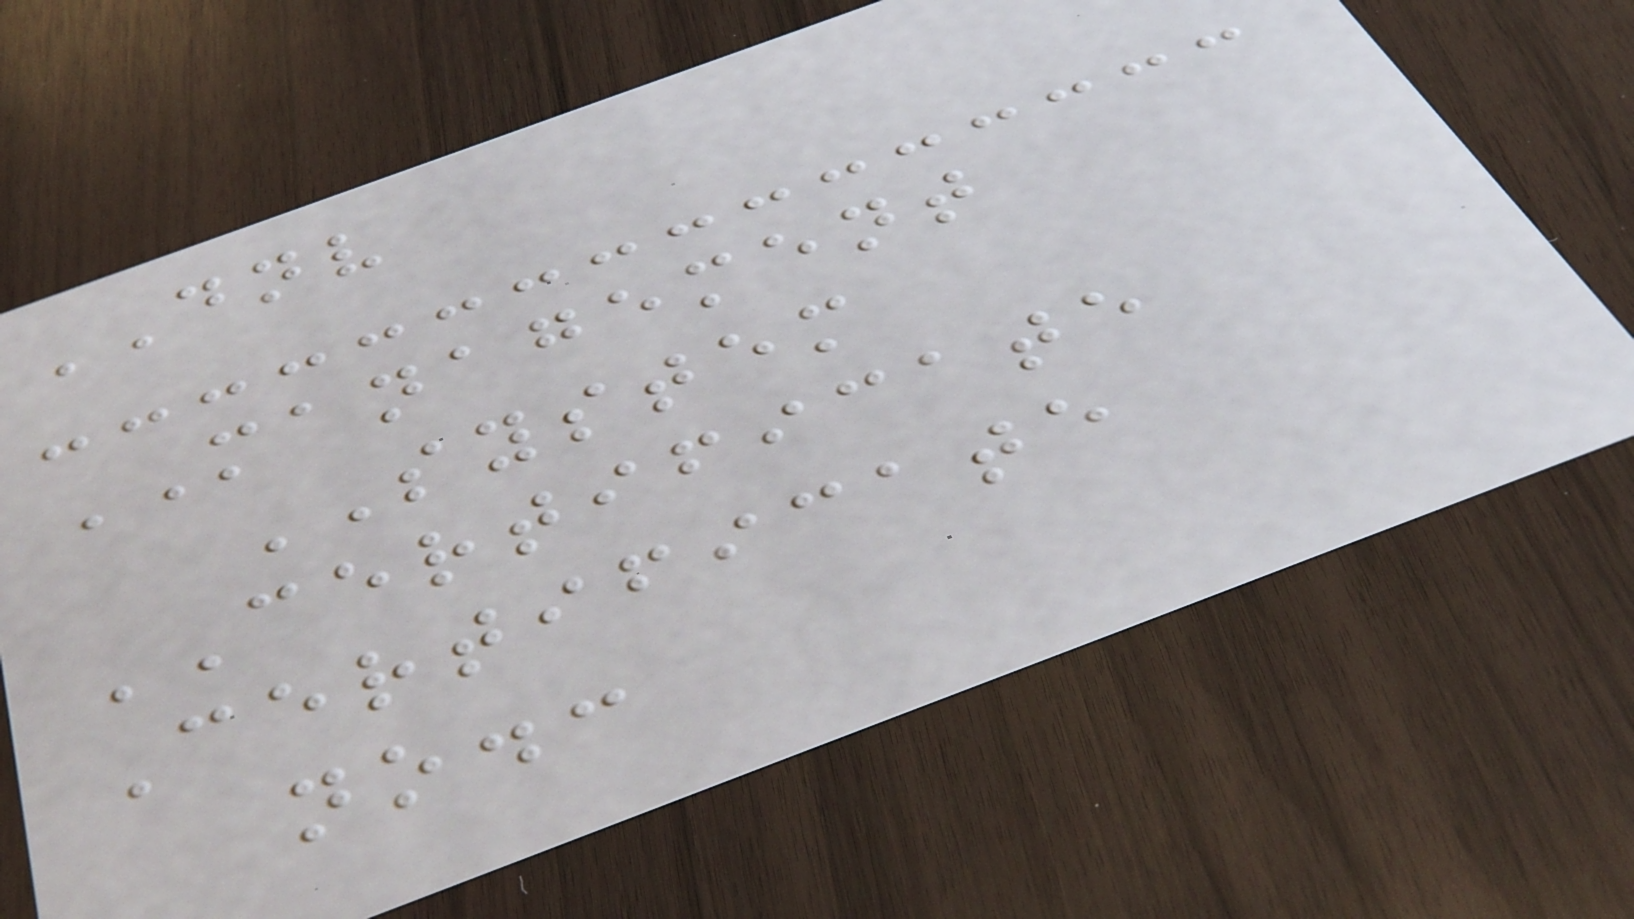DNV
MANAGEMENT
SYSTEM
CERTIFICATE
Certificate
no.:
